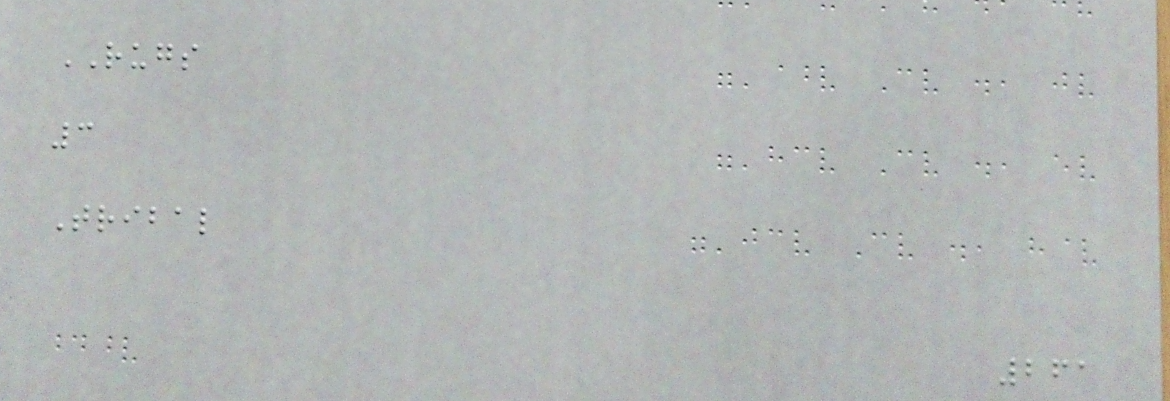RUGS
3
Tribal
261
